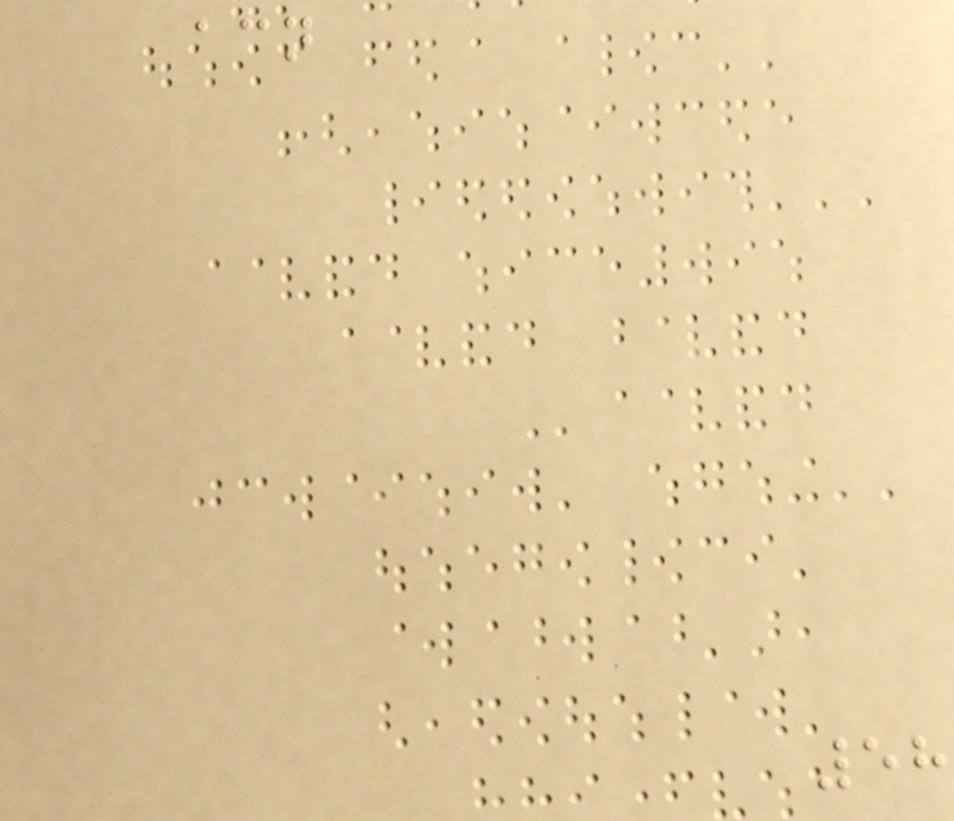acn
58
